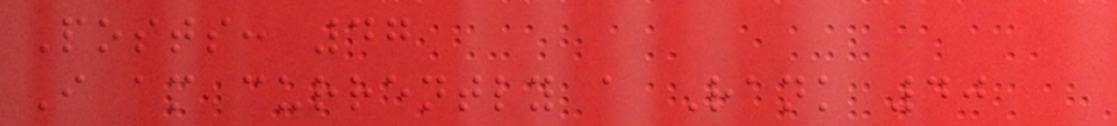Posts: 47
I am currently a Rank 40
